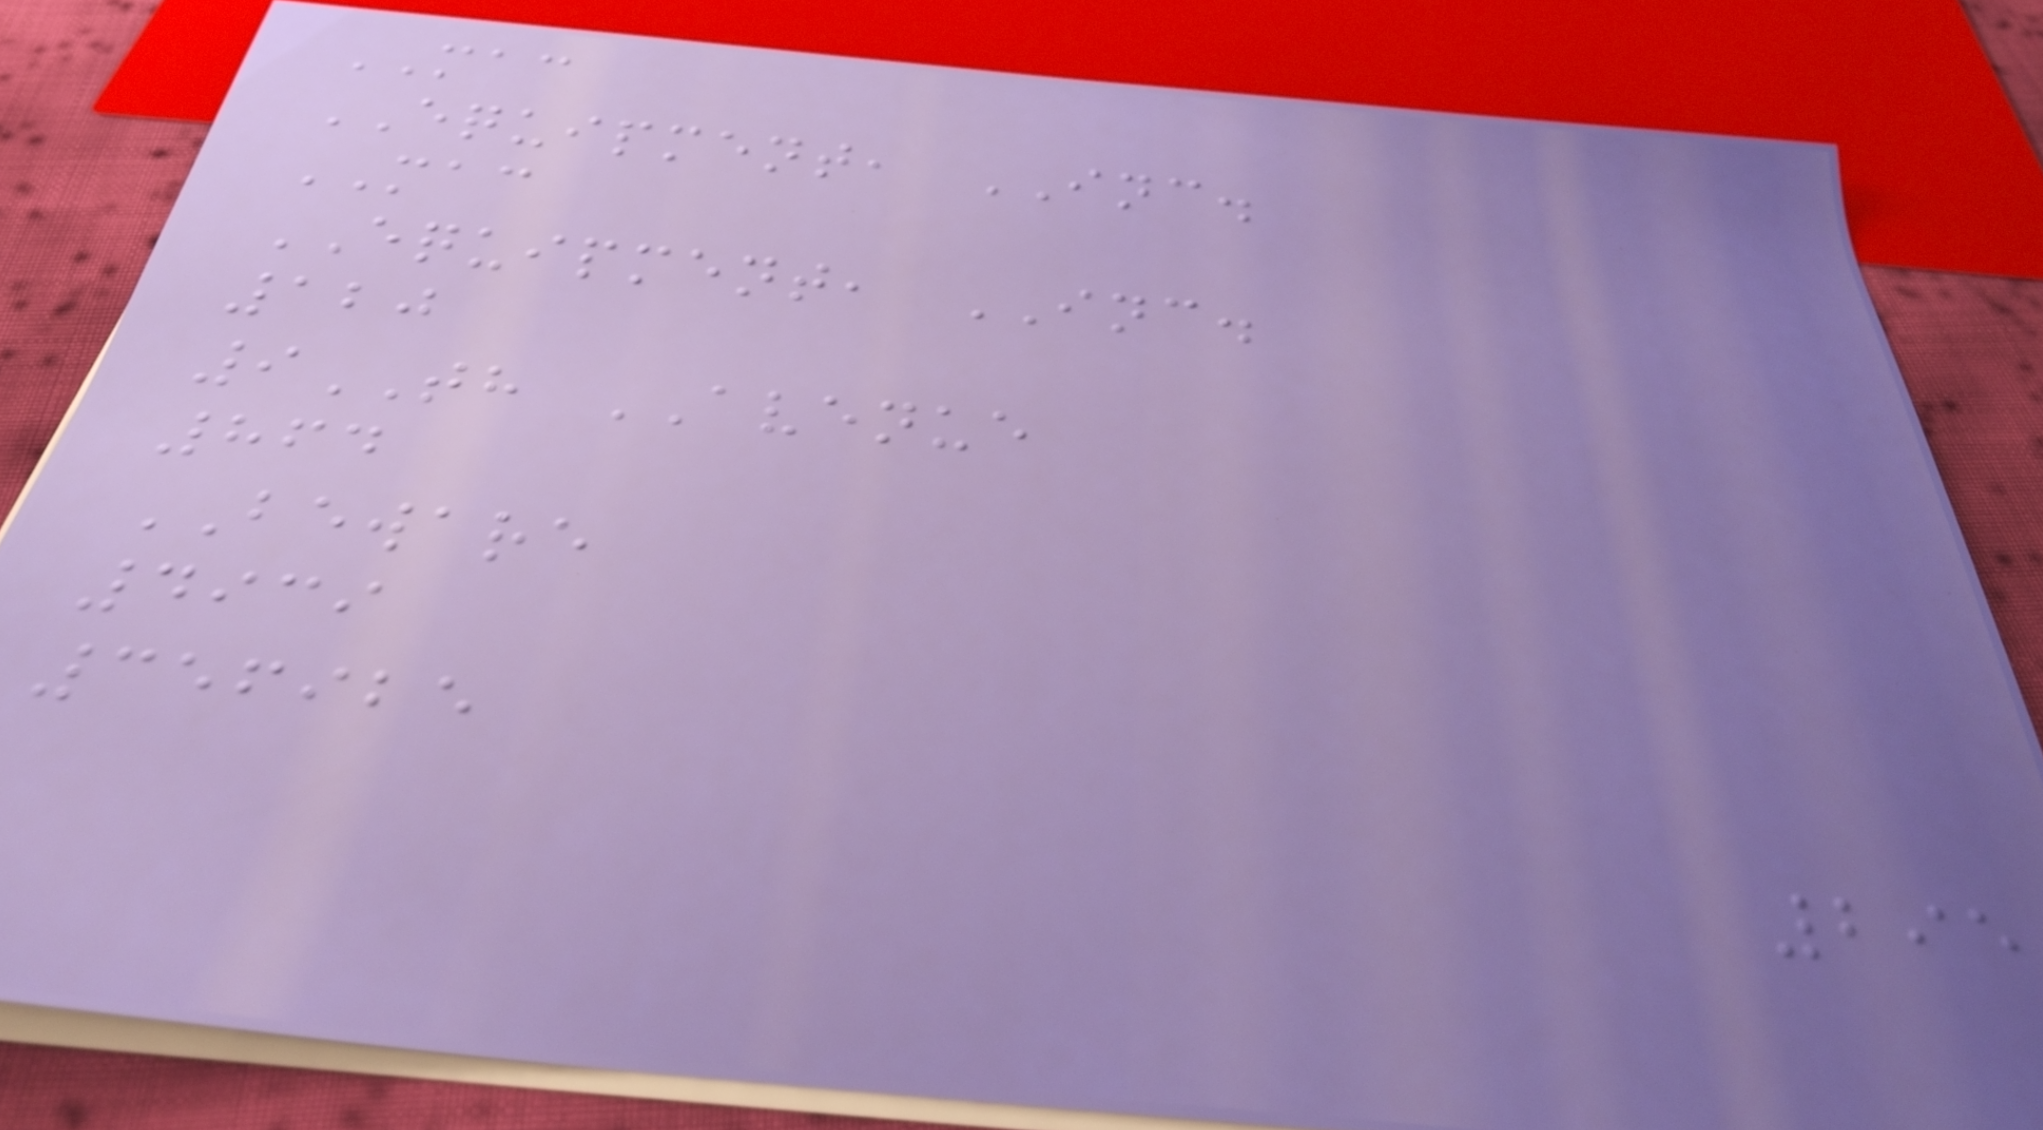MAC
EQUIPMENT, INC.
MAC
EQUIPMENT, INC.
120
9TH AVENUE
864
BEWARE
4939
356925
295
